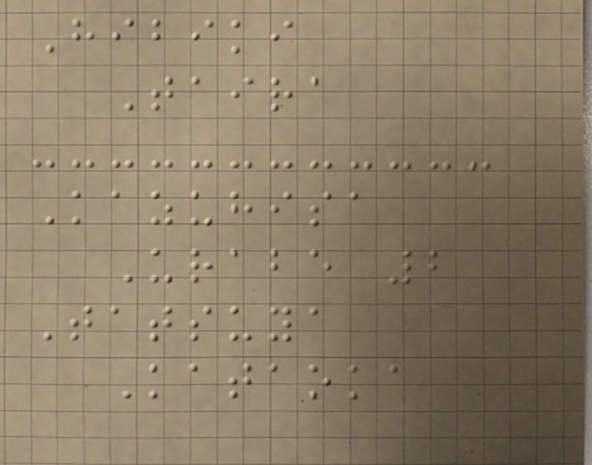Hibiki
Taira
Kazuhisa
Urabe 2
Tatsuya
Kataoka
